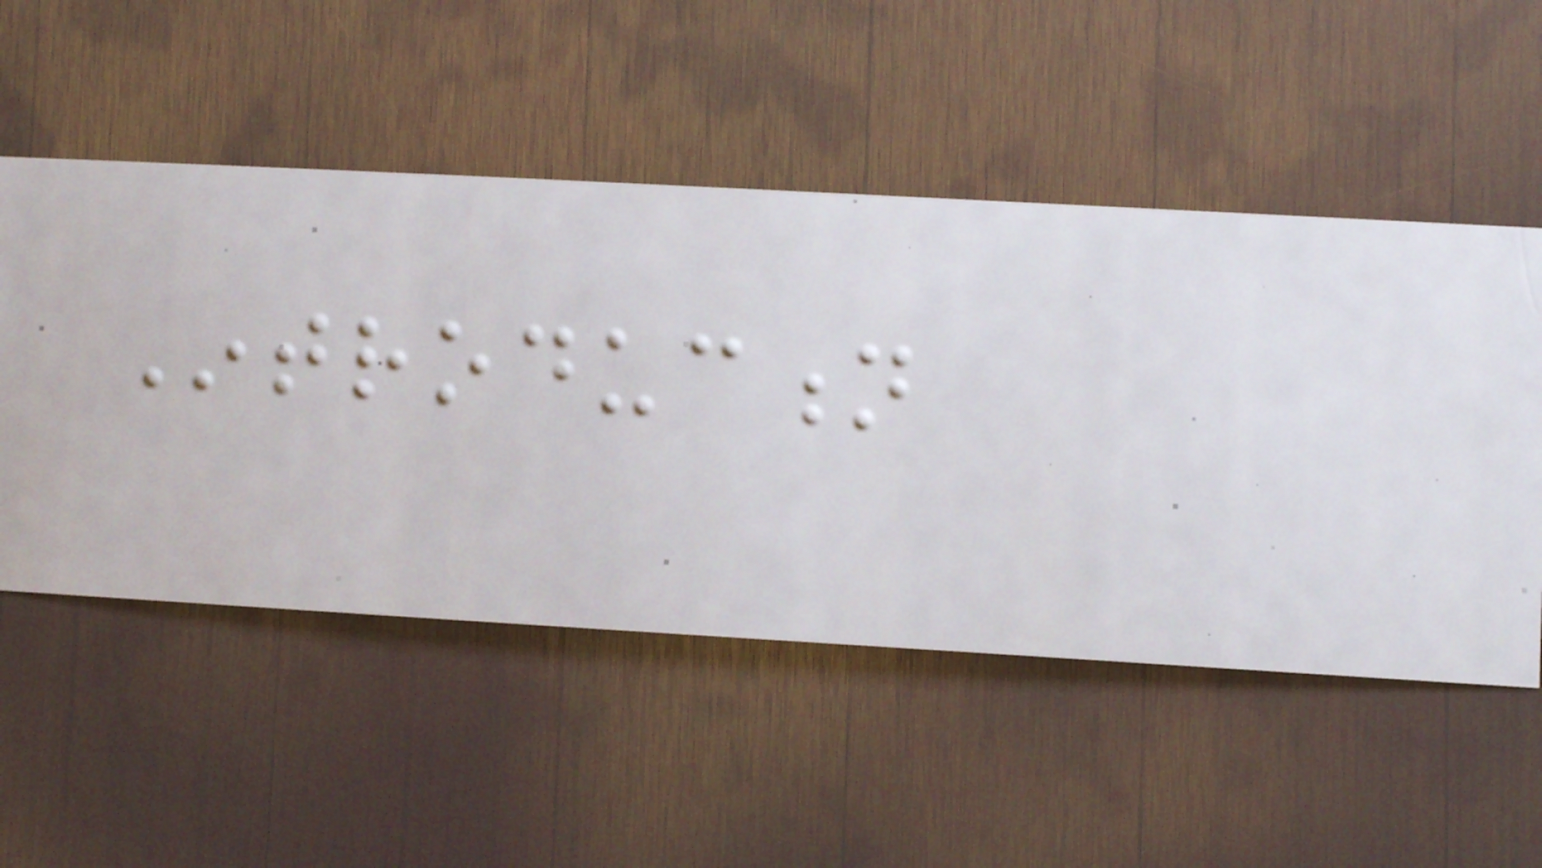Introduction
